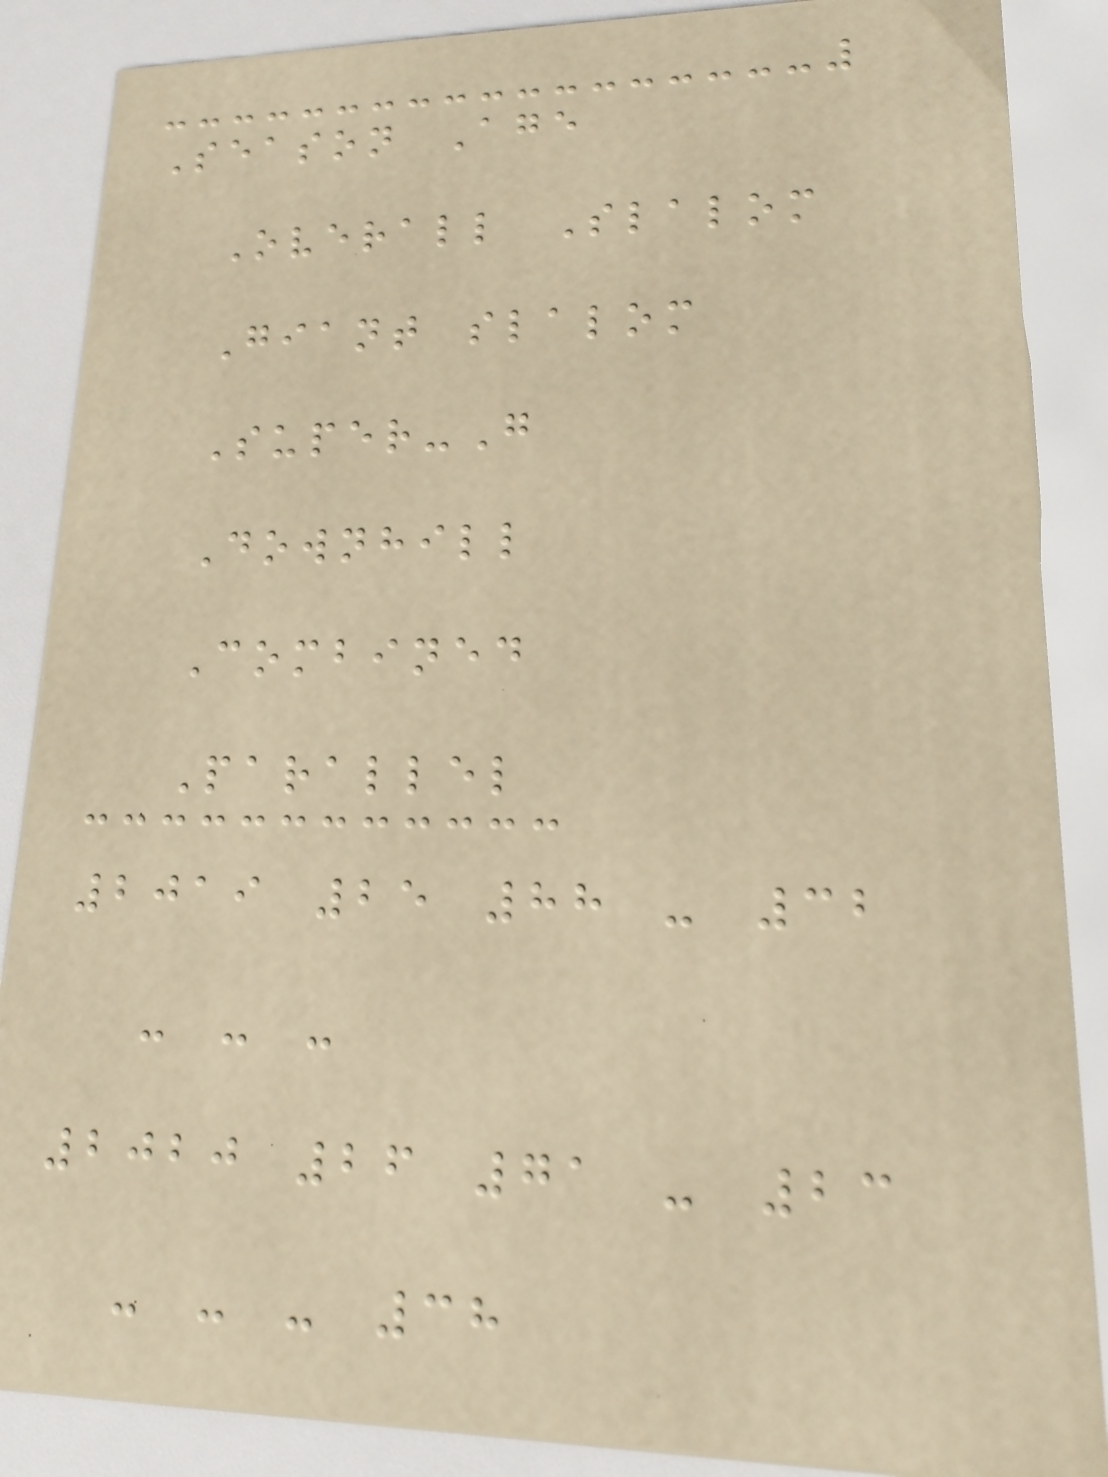Season Age
Overall Slalom
Giant slalom
Super-G
Downhill
Combined
Parallel
2019 25 88 - 32
- - -
2020 26 71 - 23
- - - 38
